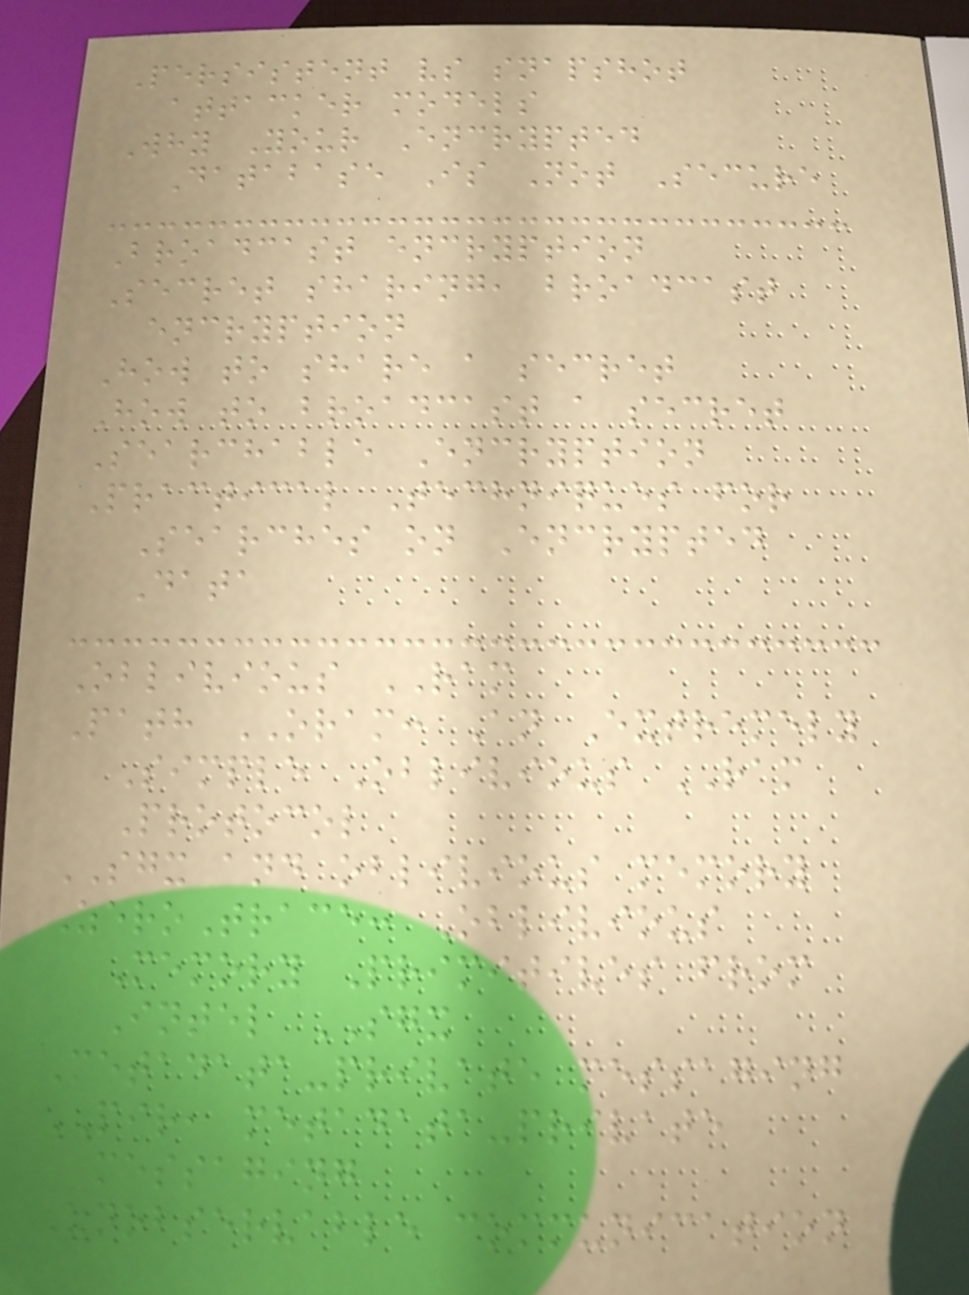Persistent vs snapshot
attacker models
Why Your Encrypted
Database Is Not Secure
Broadcast encryption
Secret sharing, broadcast
encryption
How to share a secret
How to broadcast a secret
Searchable Encryption
Practical Techniques for
Searches on Encrypted
Data
Oblivious RAM
Path ORAM: An Extremely
Simple Oblivious RAM
Protocol
SGX and oblivious memory
ZeroTrace: Oblivious
Memory Primitives from
Intel SGX
Metadata-private messaging
PIR, metadata-private
messaging
Unobservable communication
